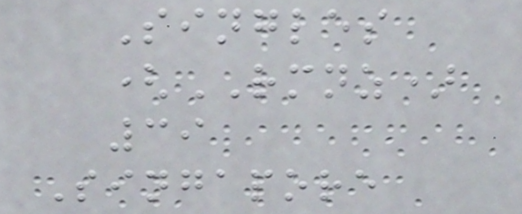Singles
(RMNZ)
39
Singapore
